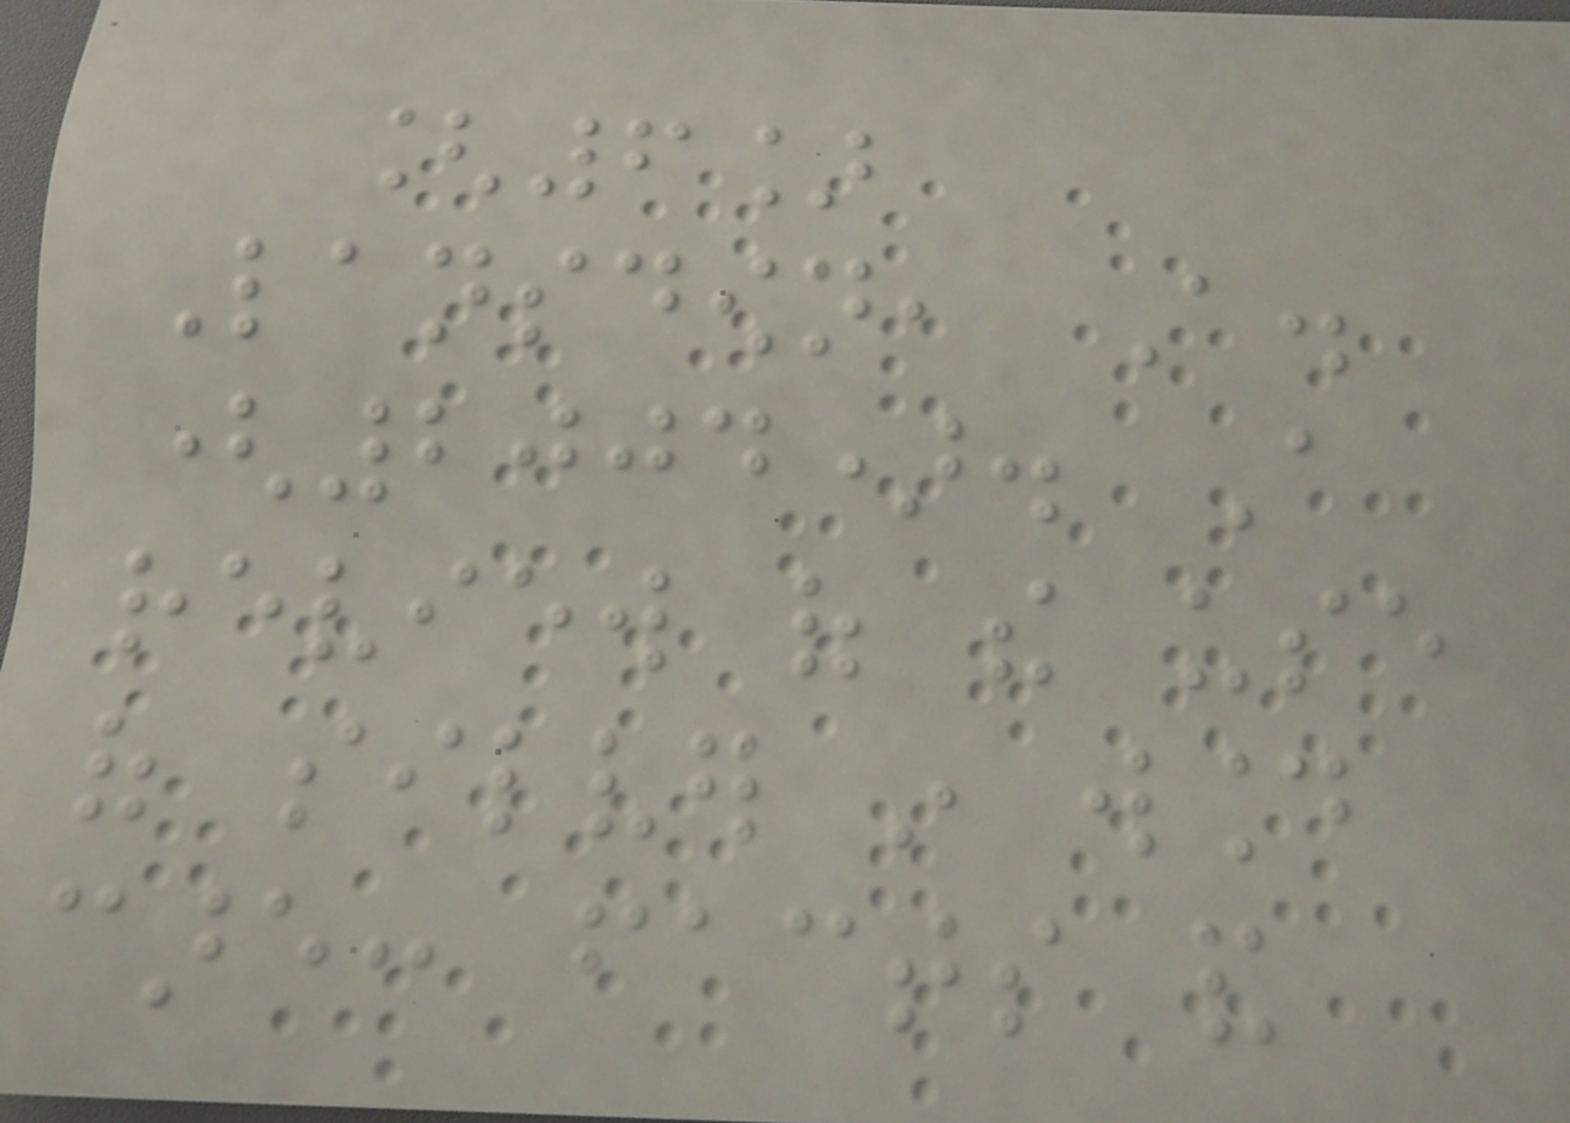[6]
Lansdown, A.
(2004). A
review of the use
of silver in wound
care: facts and
